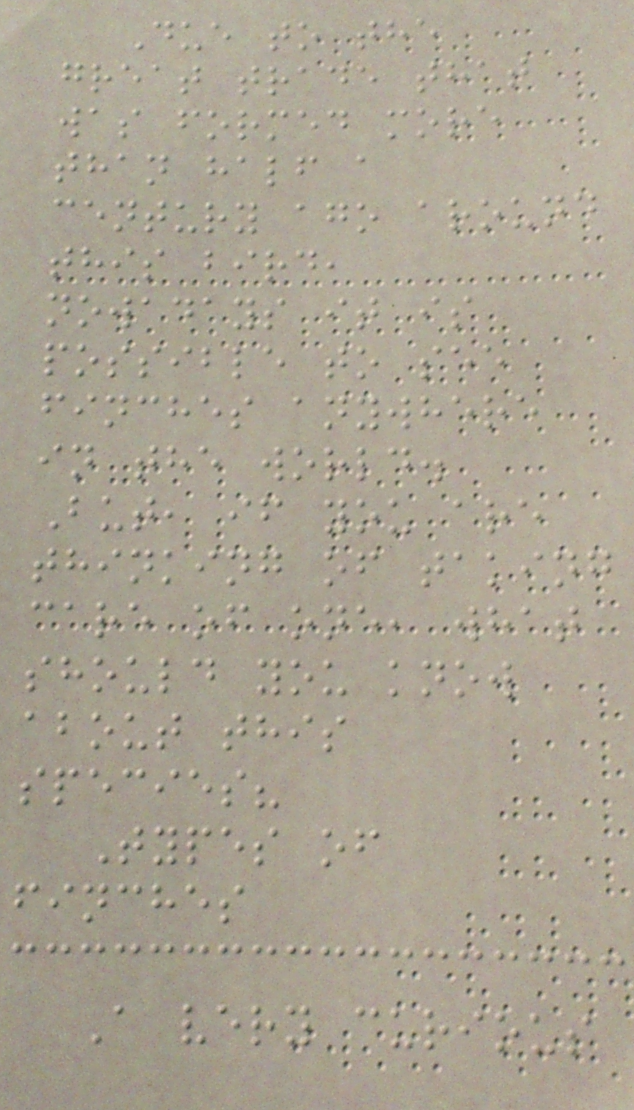Due to the
great trade that
was formed more
than half a
century ago around
this bird,
nowadays it is
possible to see
finches anywhere
in the world.
But, if you are
thinking of taking
care of one, what
should you know
about this
species?
Types of
finches
A very curious
